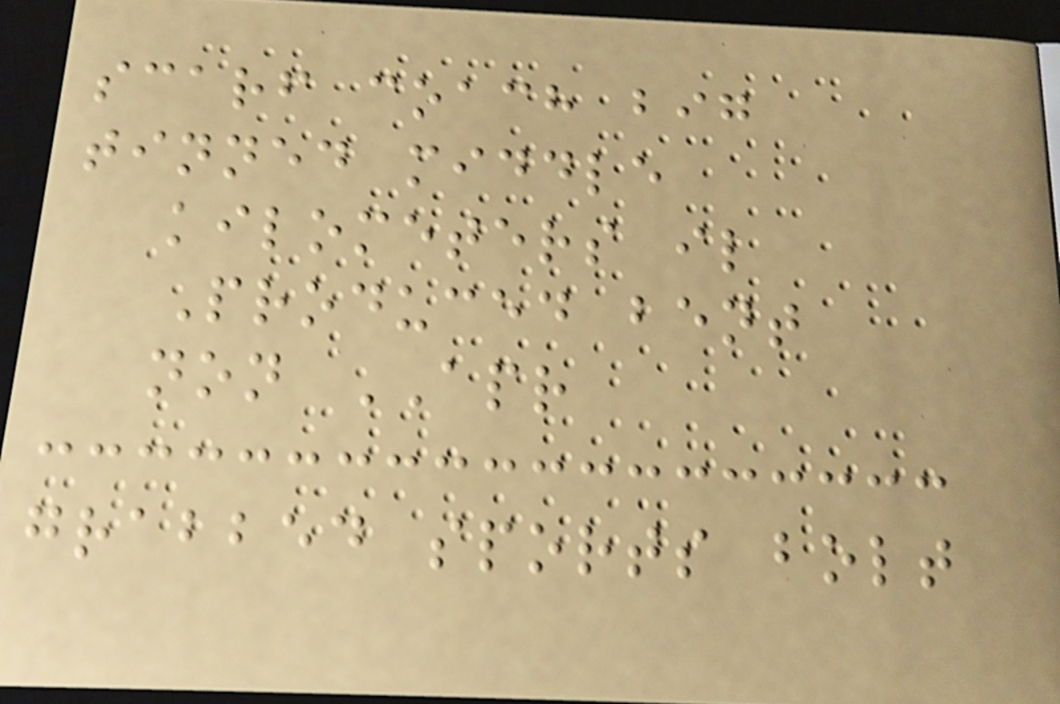scarf coach big
tinned middle
kilometers il
Produced bent
non APR
grabbed sports bolt
